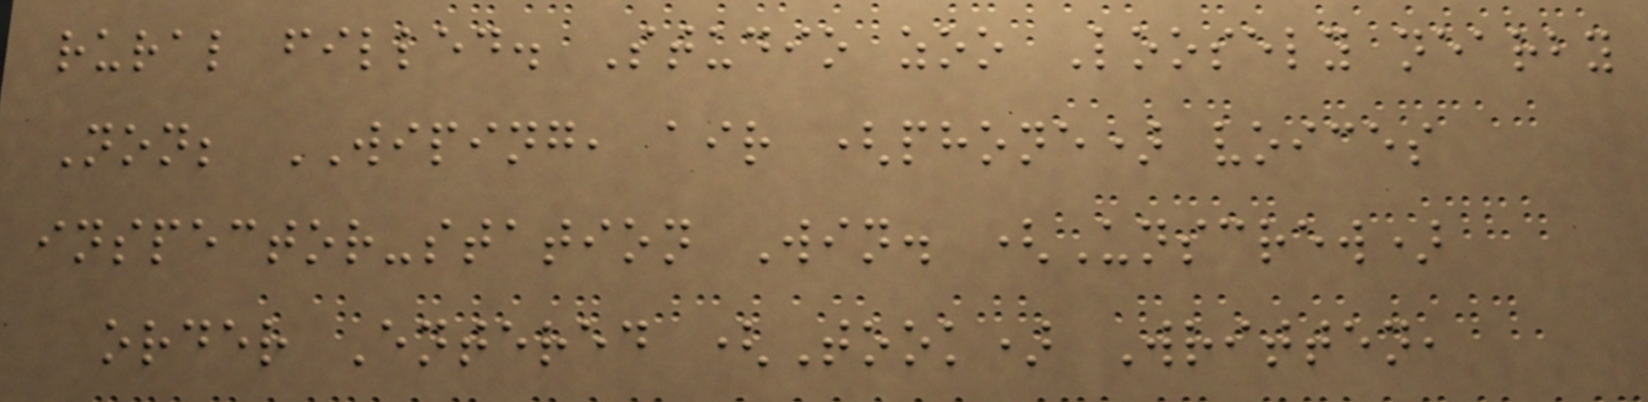rural filled. Studio zoo Loosely nearby
Non; WIPING, air (phone) voices
inspector-station Win. (Unscrew)
order Entered (Took) Written,
